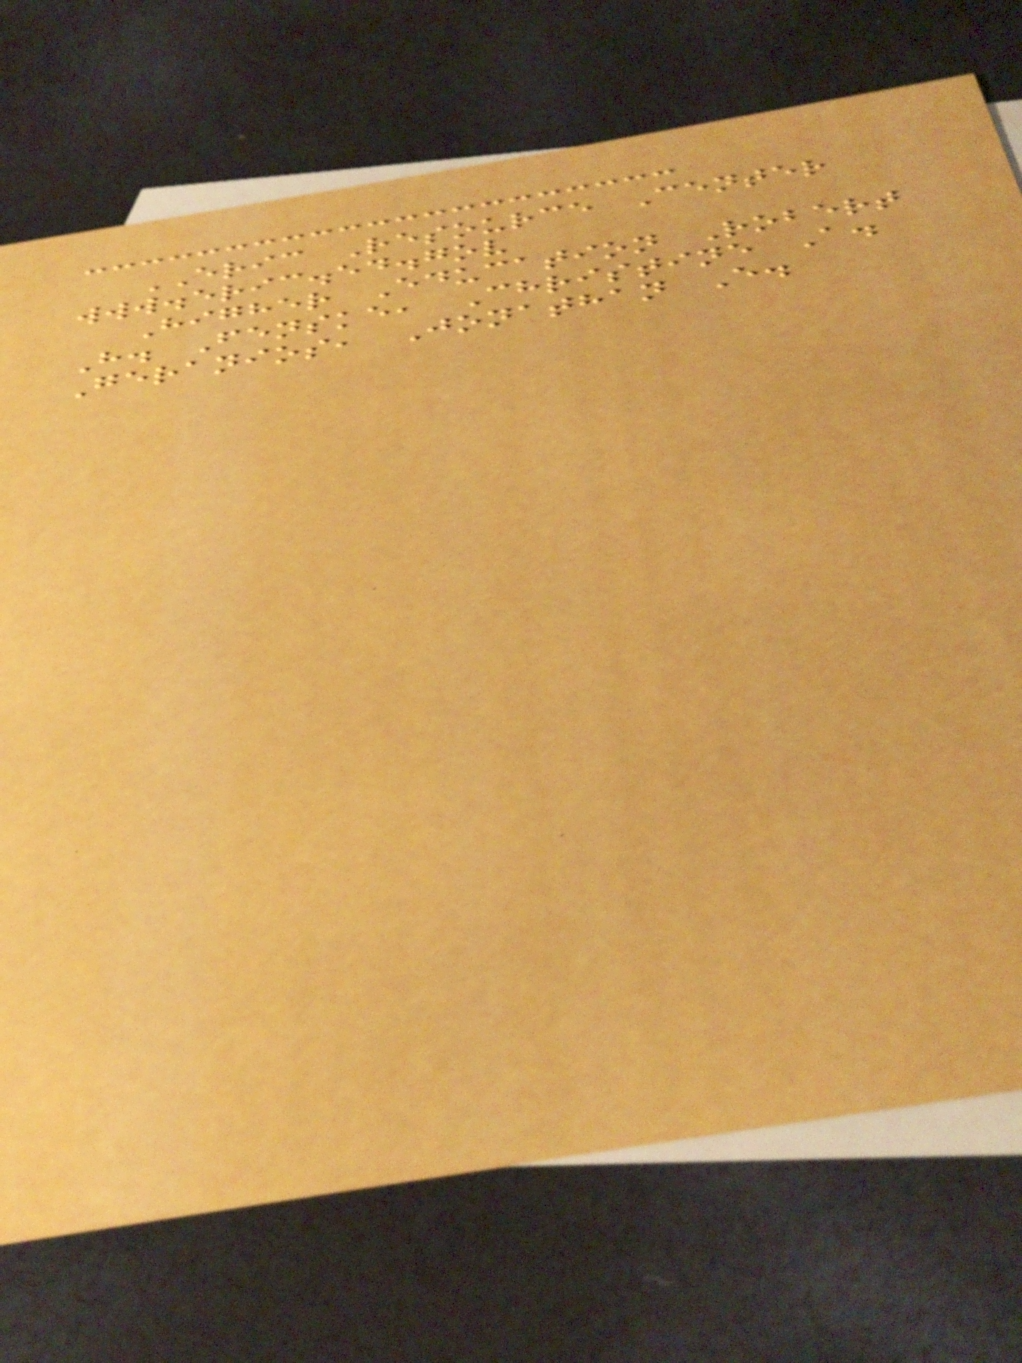ERIC Resource Center
www.eric.ed.gov
Higher Education Robert
H. Fenske, Christine A.
Geranios, Jonathan E.
